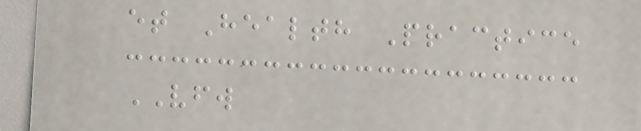et Health Practice
VFW
